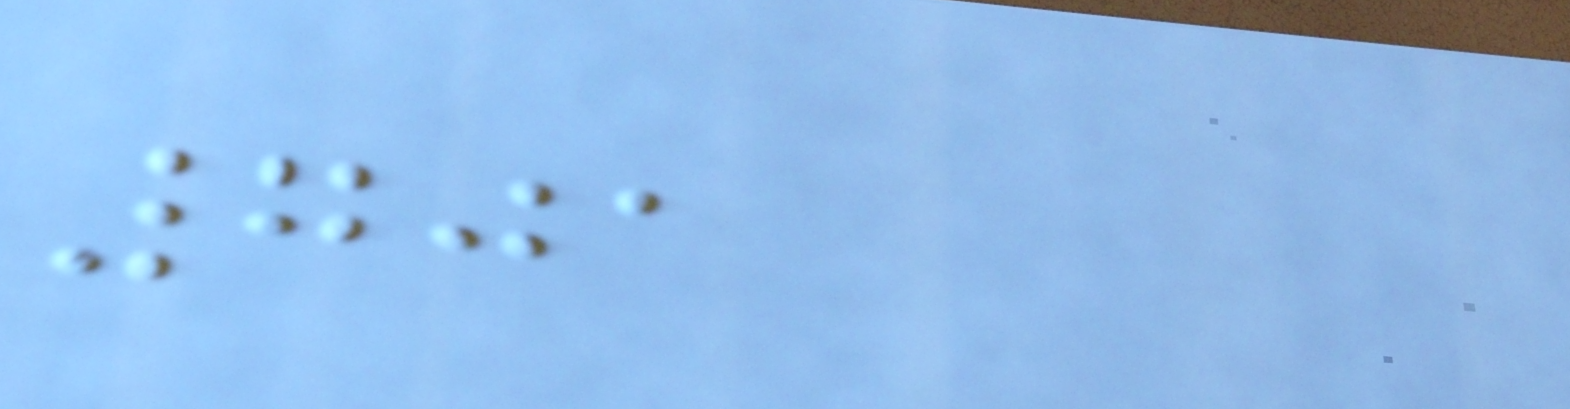701
